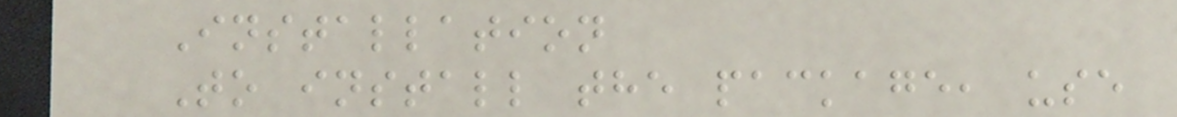Installation
To install the package, use
